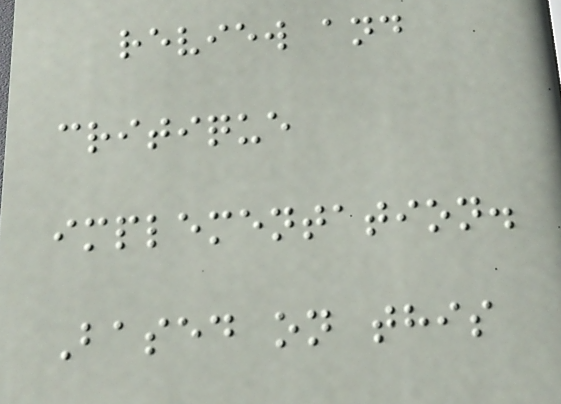review and
critique
implementation.
Based on this
